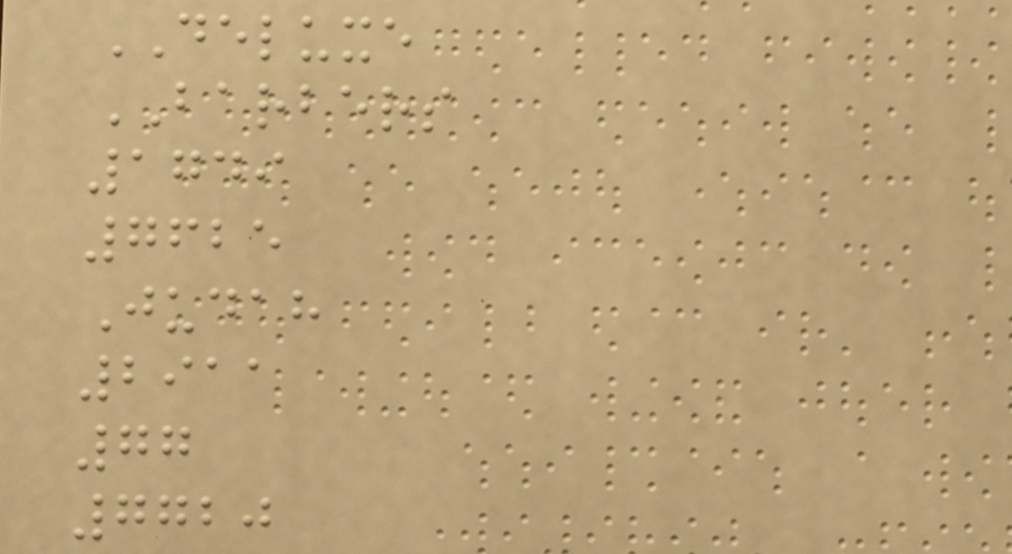DELUXE
BARBERS
1749
7625
Judah
2911
77
7720
